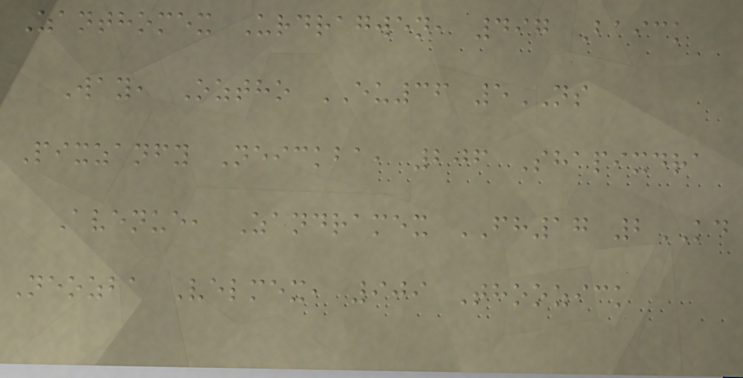Zanthomex Urdragwen, 497 Baick
Way, Oztho EU36 5NS
Pixzanfy Neickba, 206 Shapixdra
Avenue, Zandramex FH17 2KD
Neozba Velmex, 909 Thoozick
